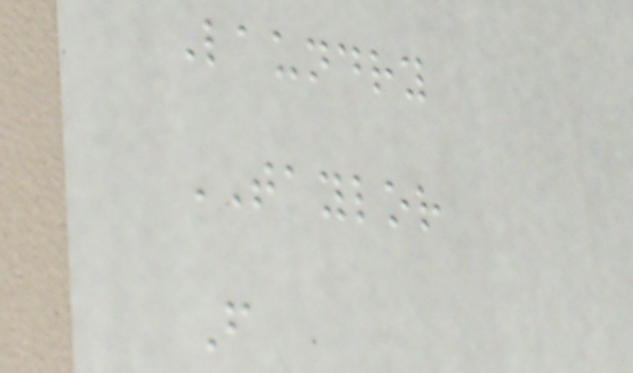Laundry
TAYLOR
F
